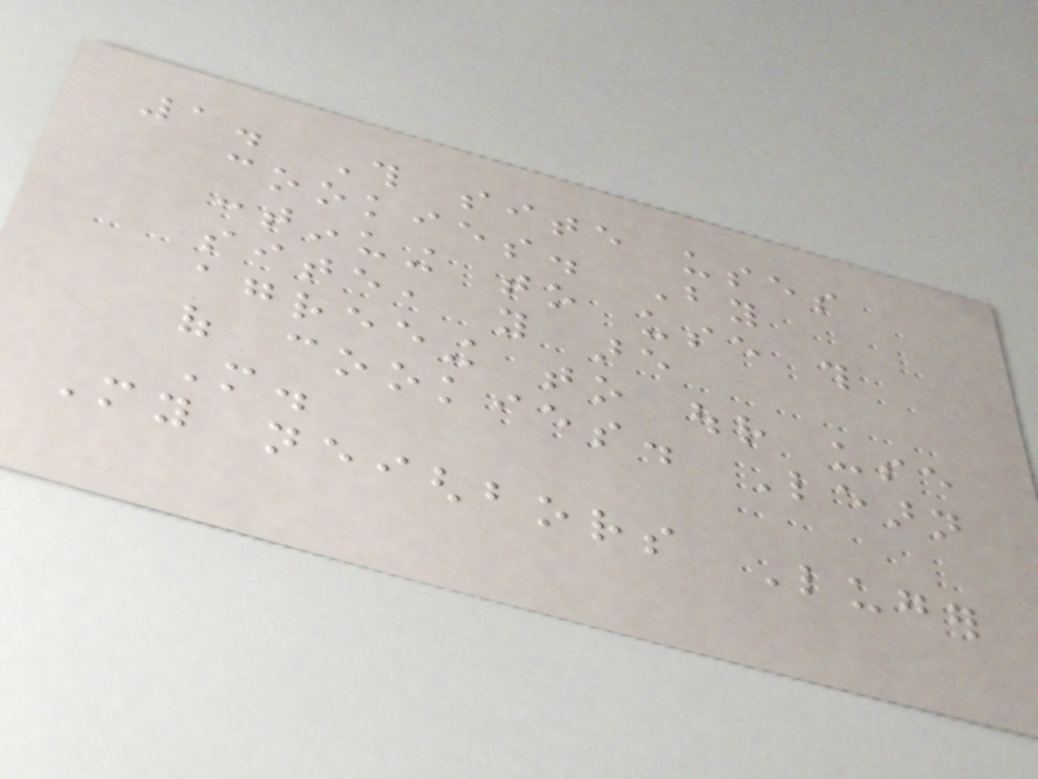1. This site uses
cookies. By
continuing to use this
site, you are
agreeing to our use
of cookies. Learn
More.
My neighbors Luger
